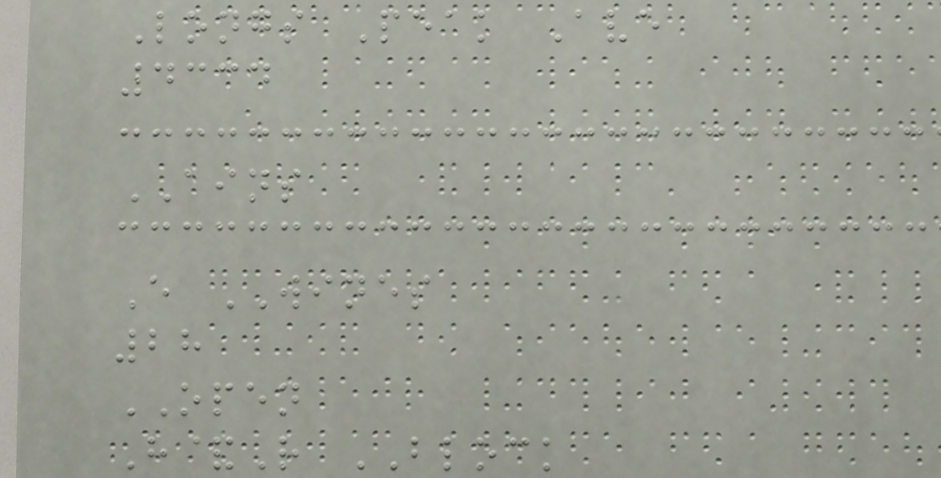Longs Peak Ave
4334
AINS
E WINES
28
OPEN
H&R BLOCK
